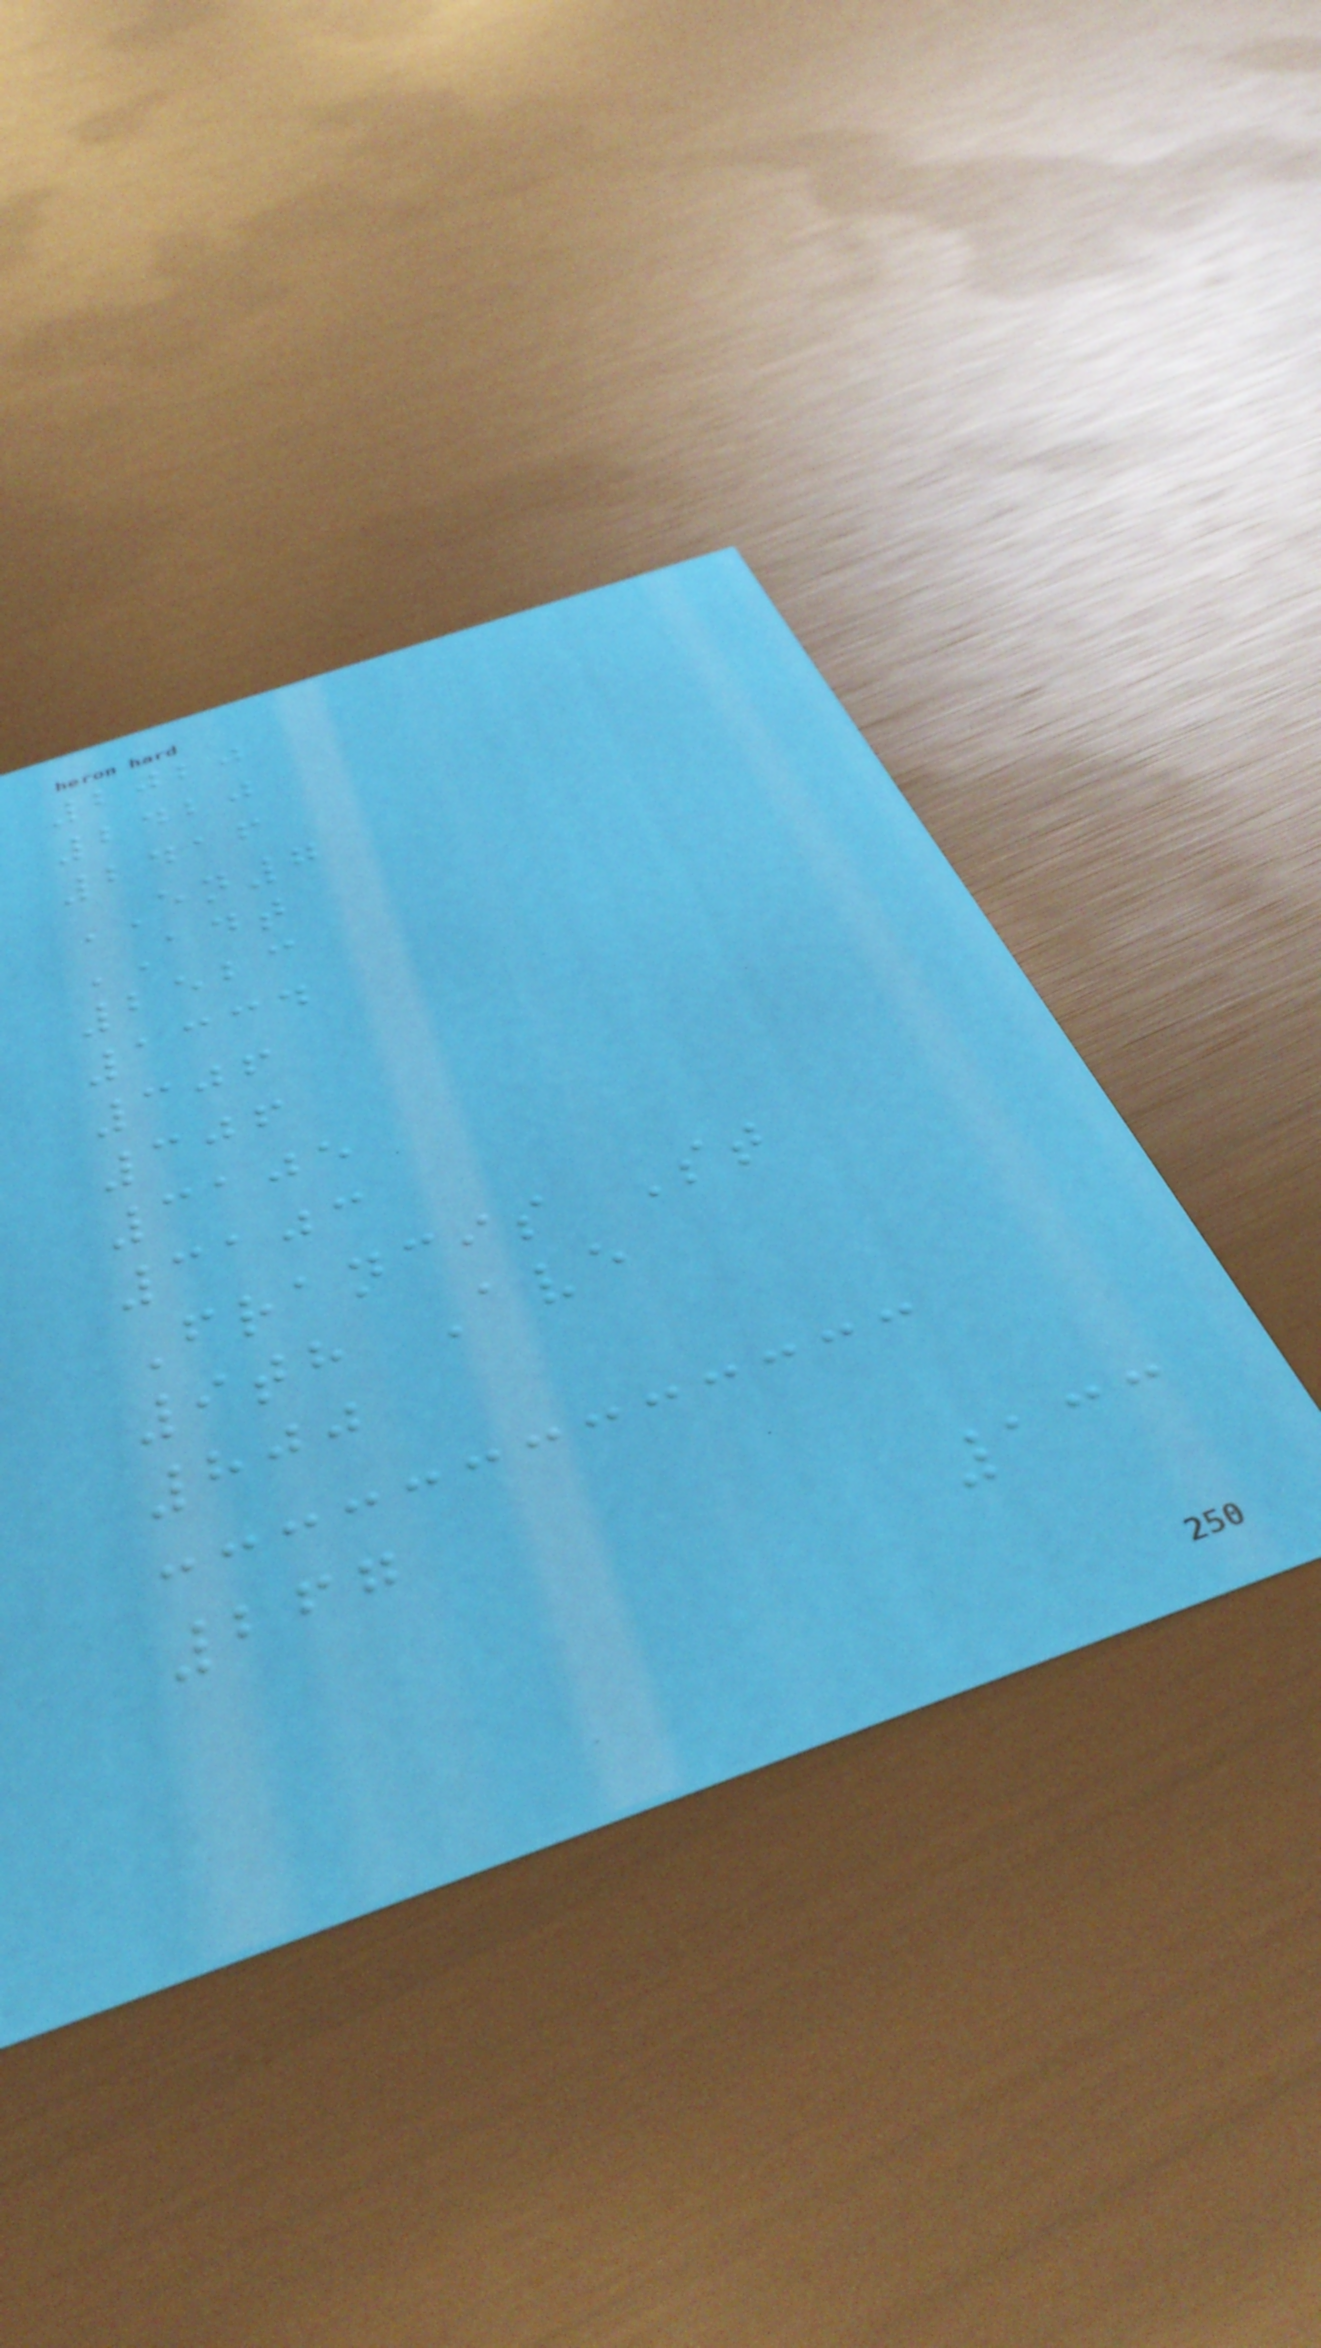2020
2420
2416
EN7
ADT
2523
1334
306
306
3105
3103
Francis St
9th Ave
800
267
133
